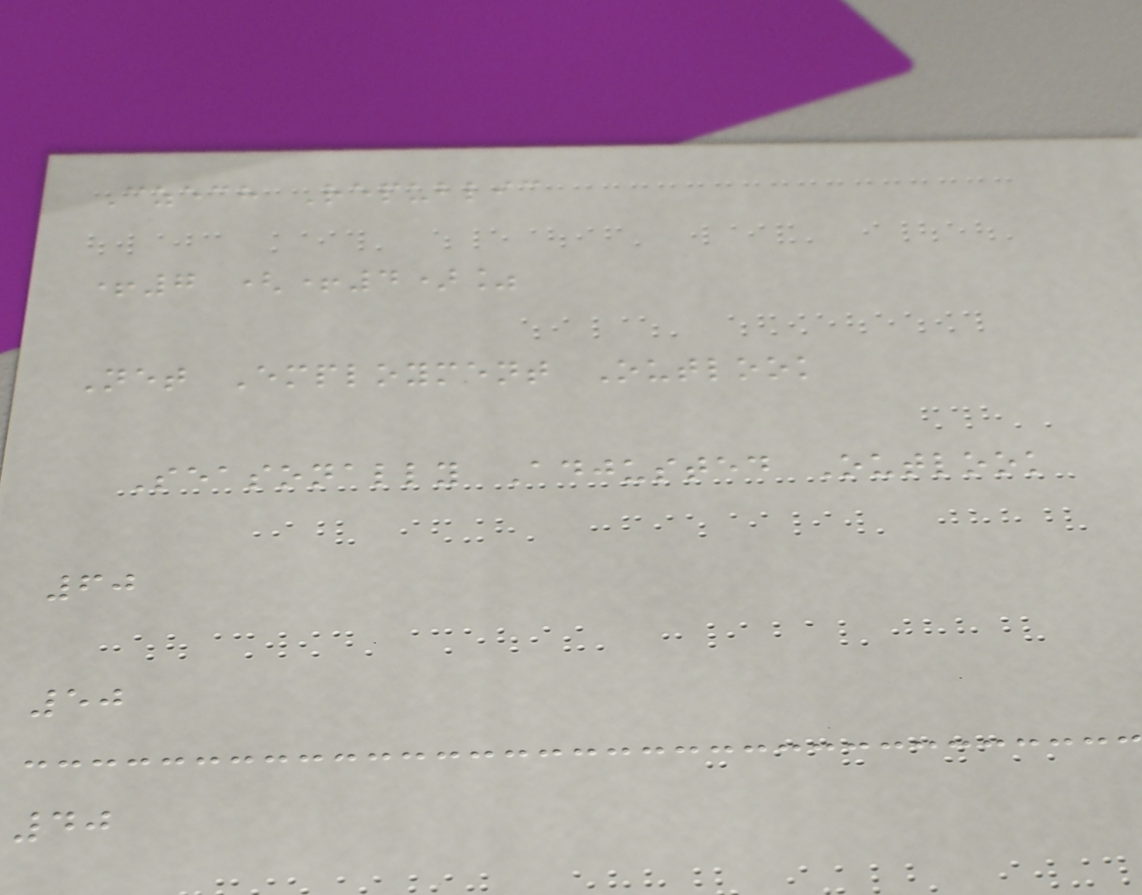Czech Republic
+7 (+4)%
Net Employment Outlook
Seasonally Adjusted Outlook
60
50
40
